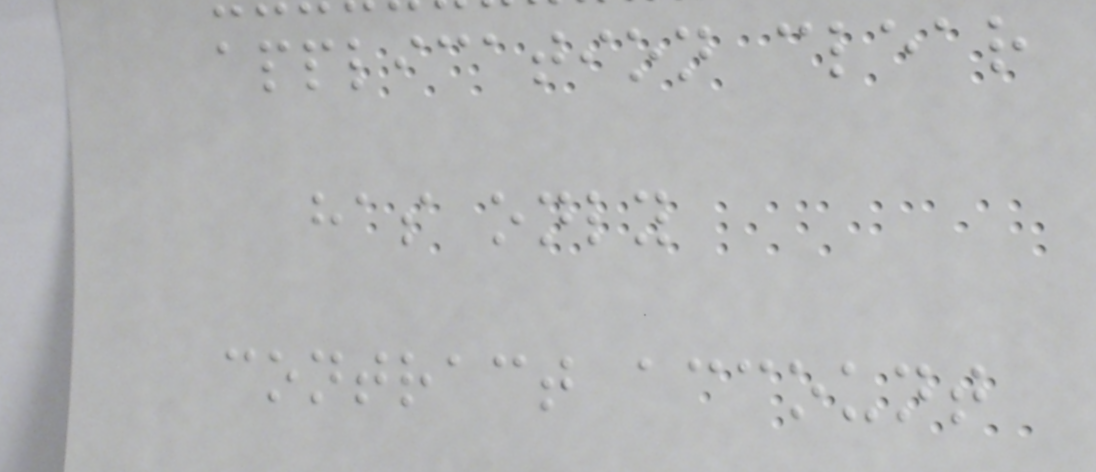application clear
has only
contract account
